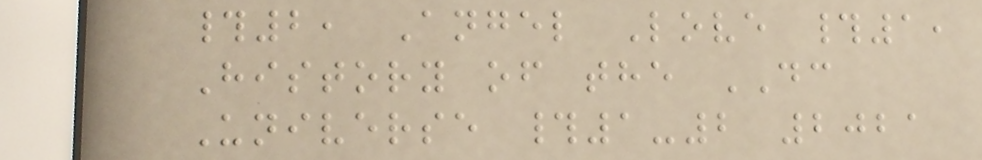#2, Angel Love #1,
History of the DC
Universe #1-2 2021
